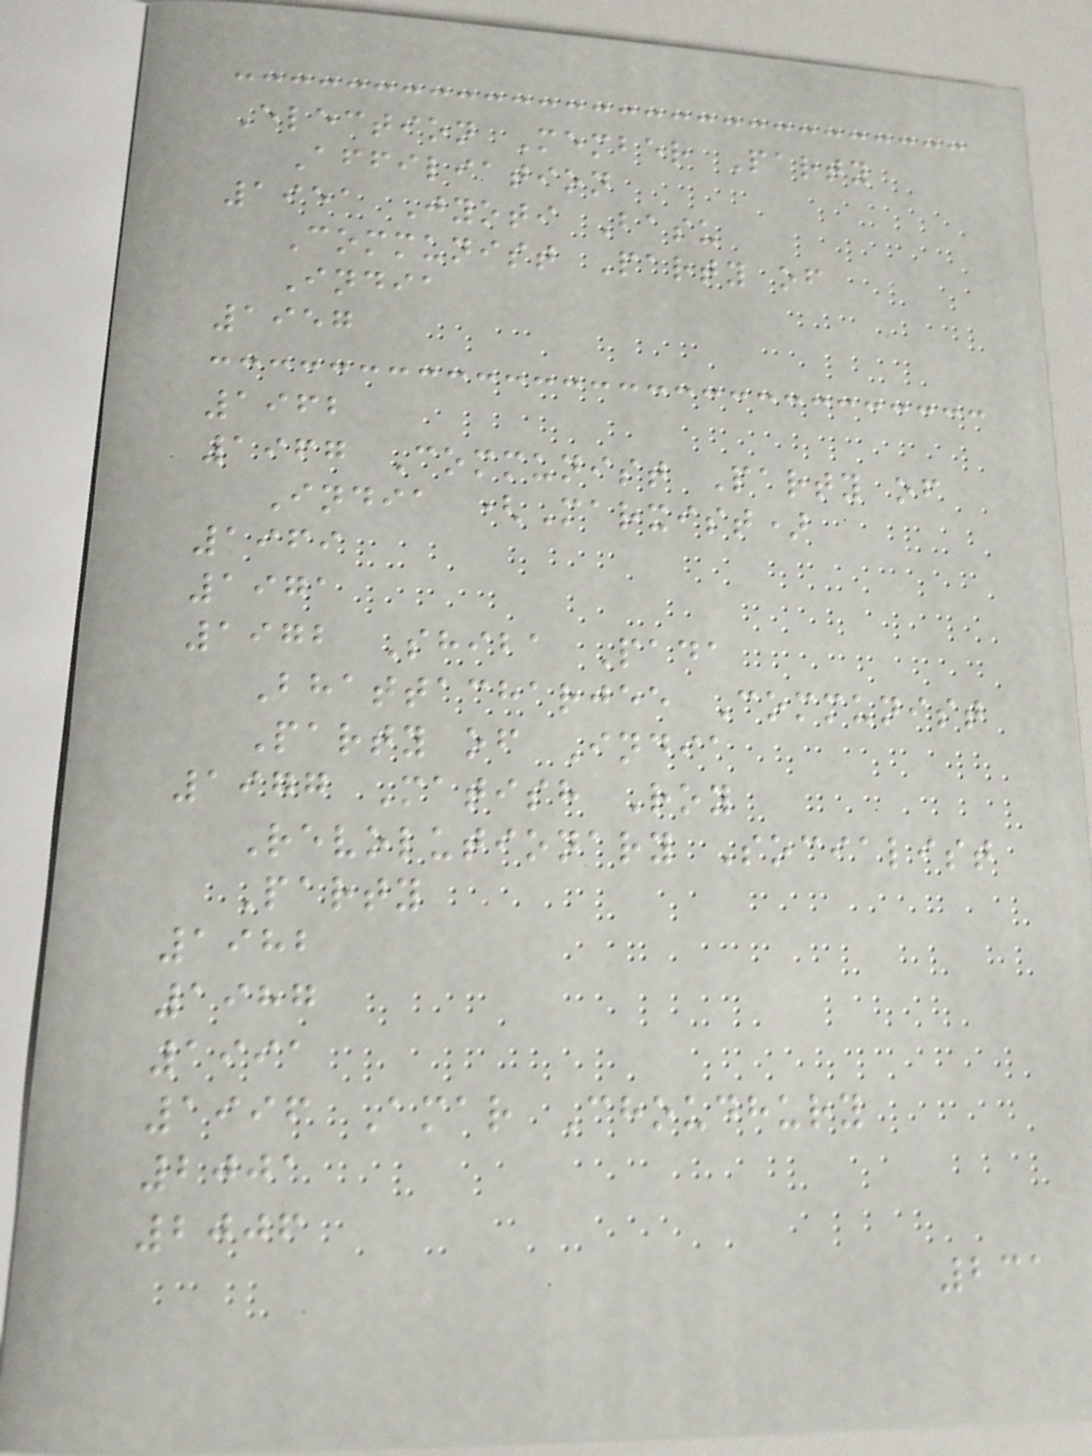Election Member Party
Affiliation
1951 Jyoti Basu
Communist Party of
India
1957
1962
1967 Communist Party of
India (Marxist)
1969
1971
1972 Shiba Pada
Bhattacharjee Communist
Party of India
1977 Matish Roy
Revolutionary Socialist
Party
1982
1987
1991
1996 Amar Choudhury
2001
2006
231
